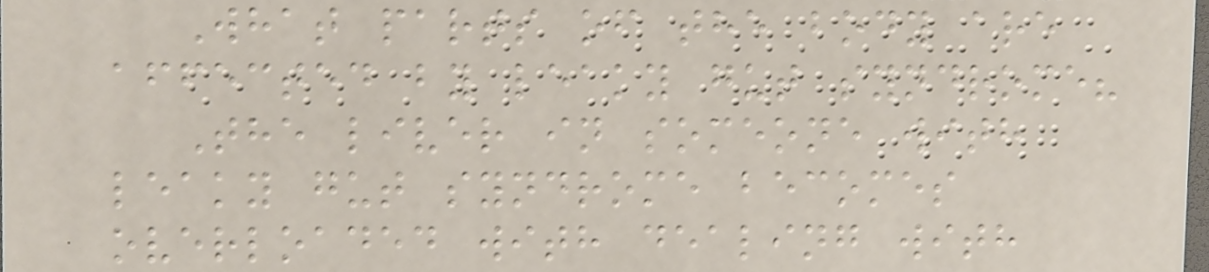What parts of the body are
affected by leaky gut syndrome?
The liver in someone with
leaky gut syndrome becomes
overloaded with dealing with
